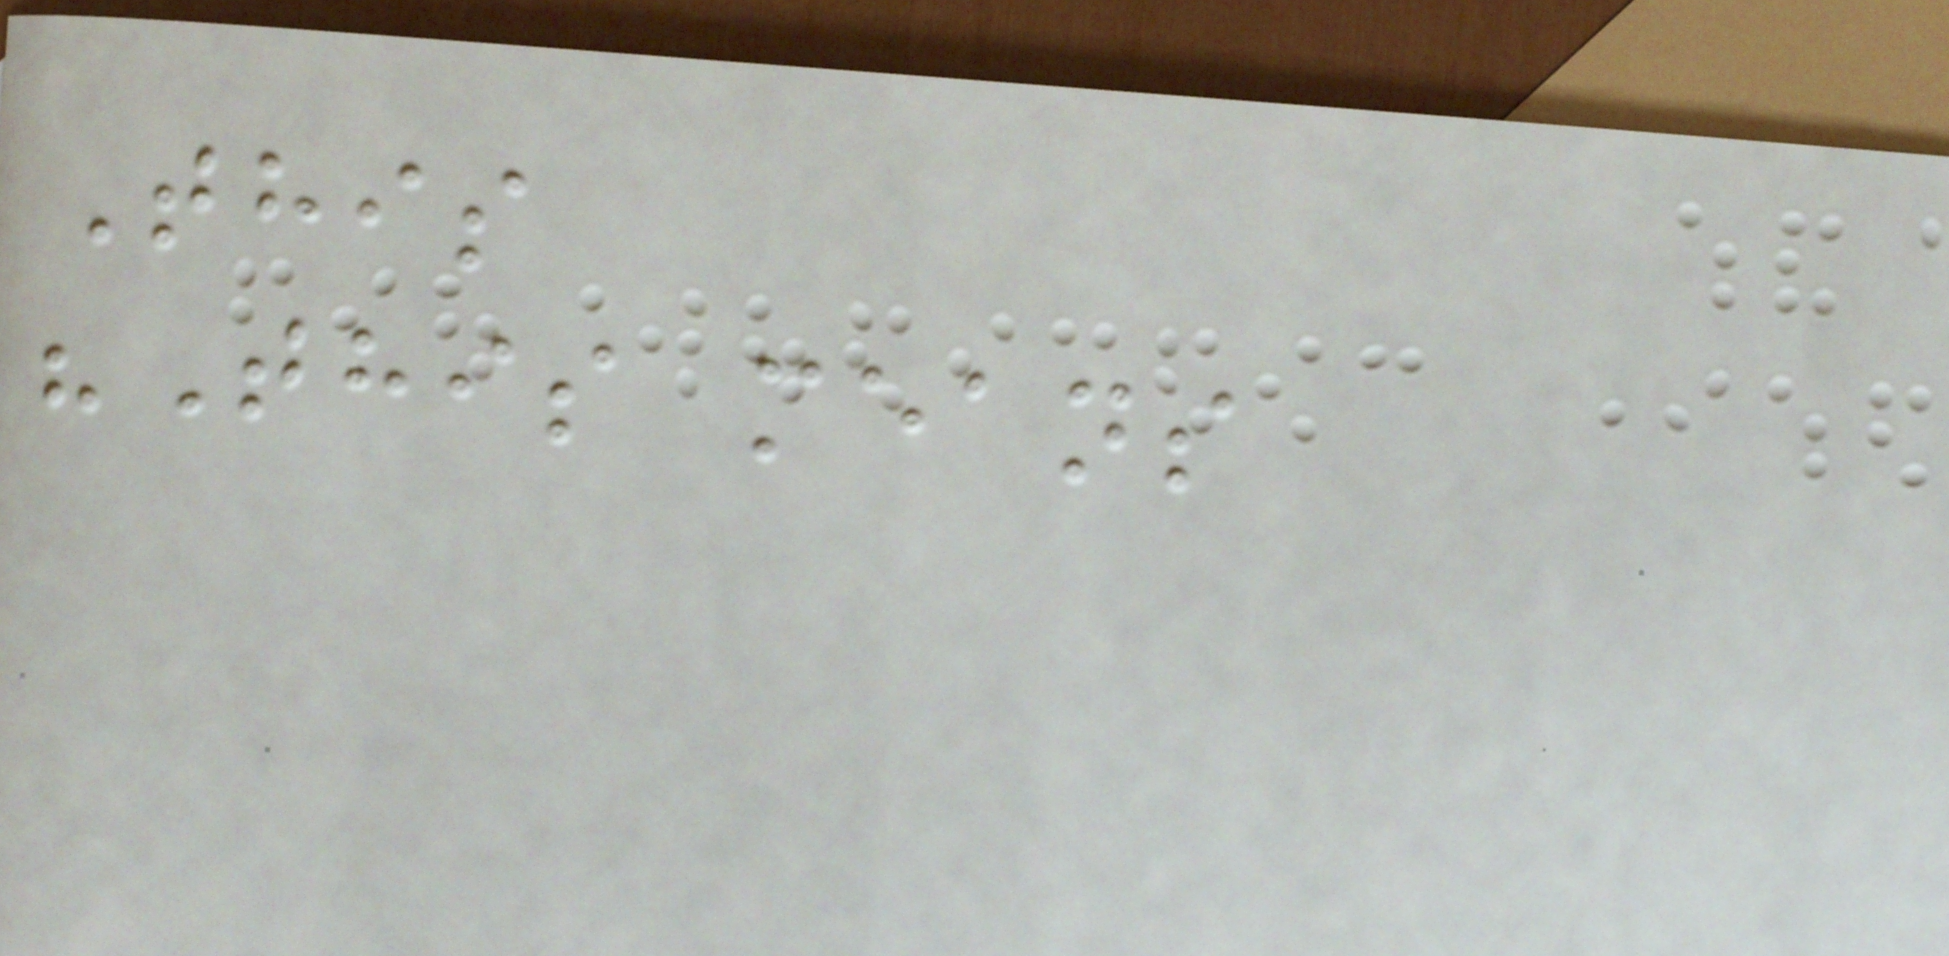This
"This means
